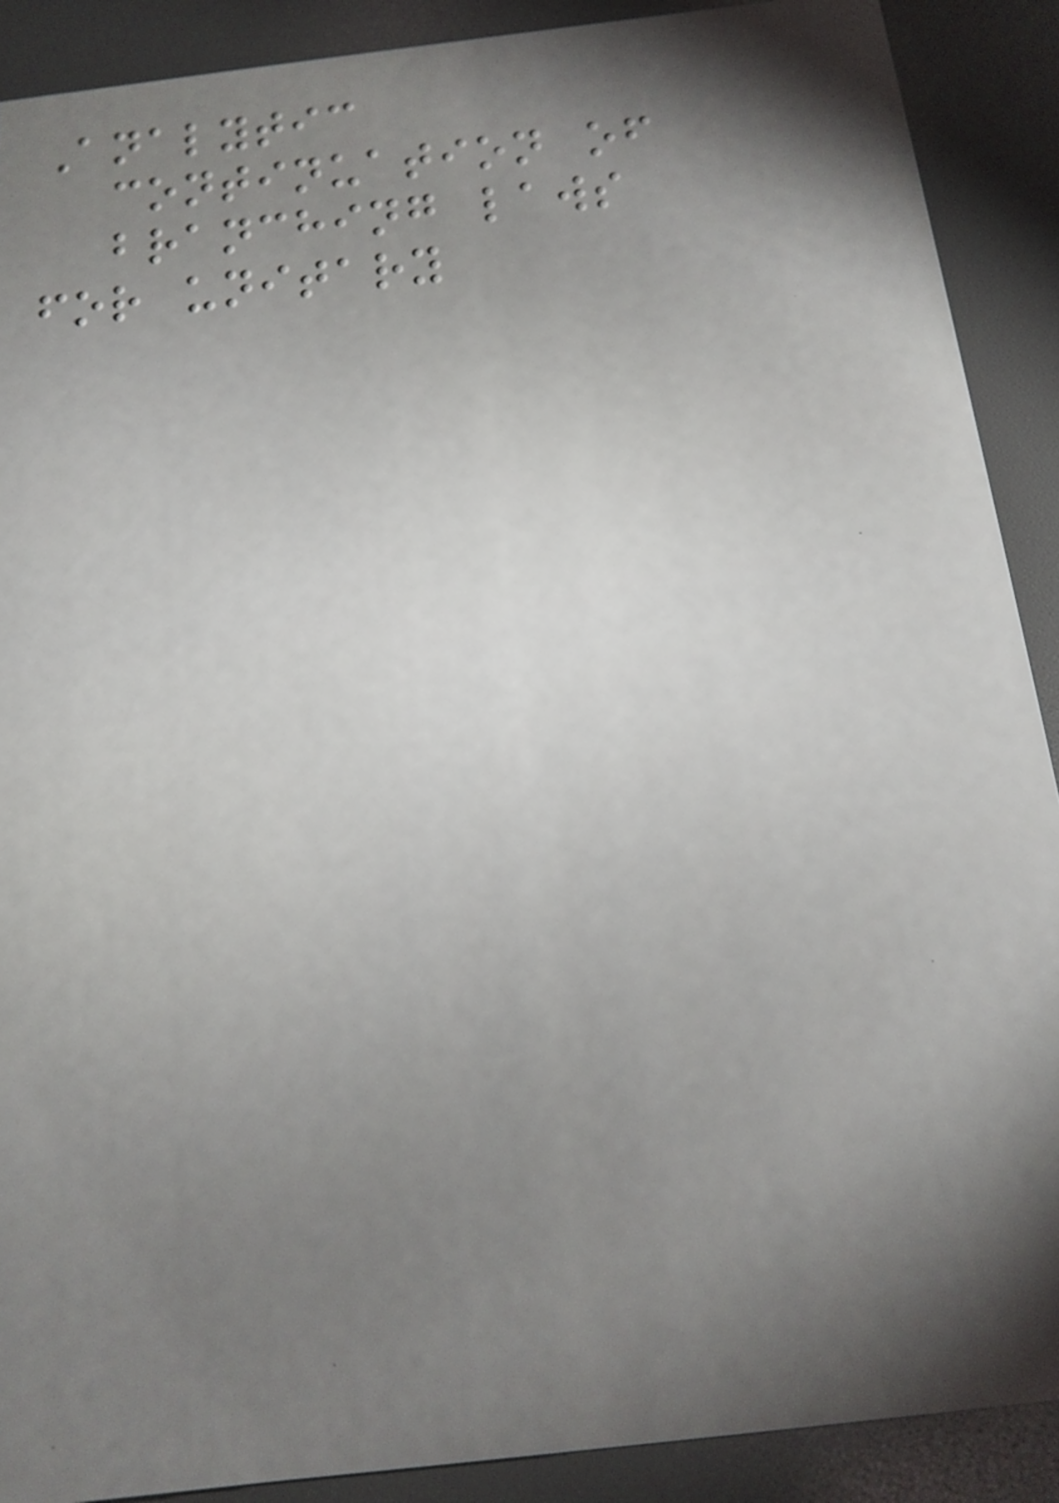Analytic
continuation of
branching laws
for unitary
